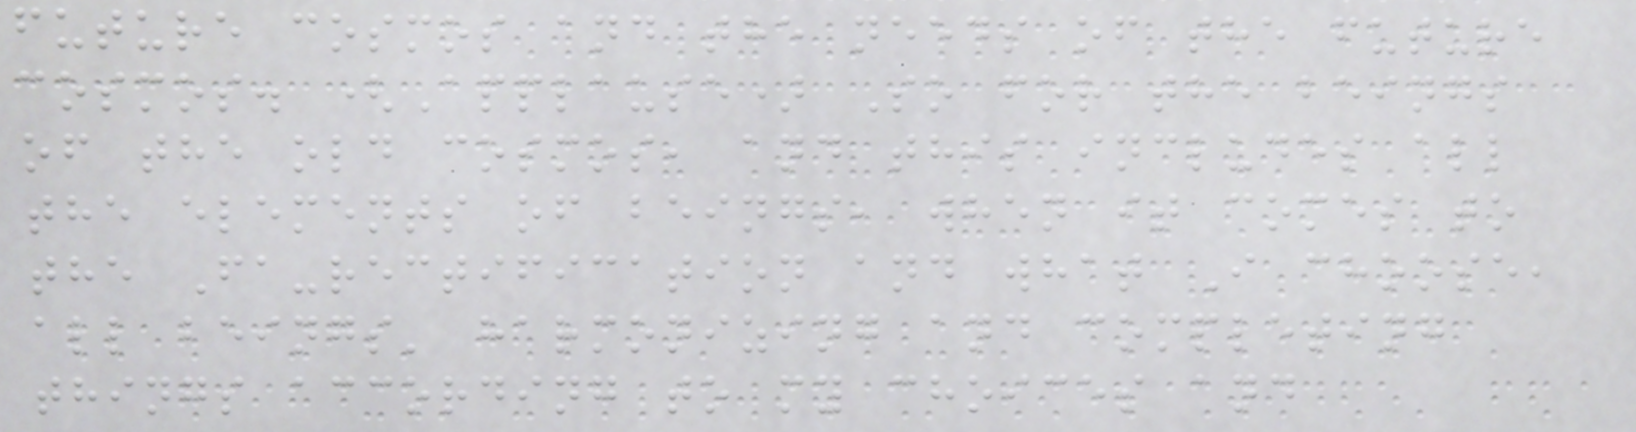future cosmos and the needs of the future
cosmos. (Applause) So for the beings
of the old cosmos, and this includes all
the elements of beings, when it comes to
the Fa-rectification and what I choose,
all beings' harmonizing and completing
things according to my choices and
